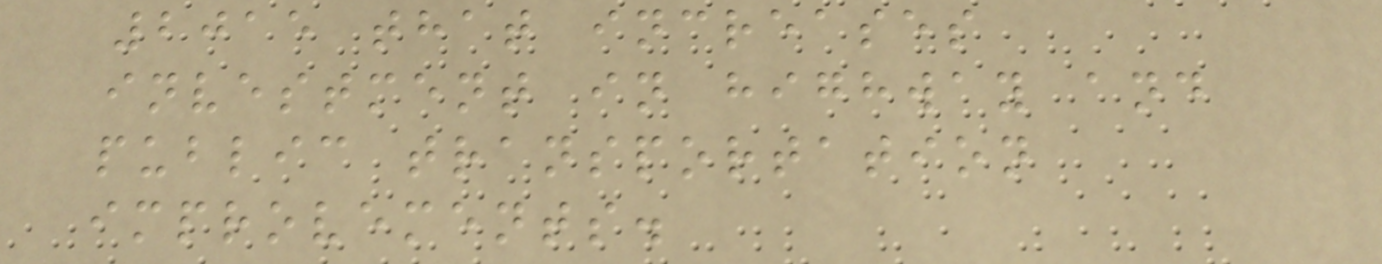2015 that increases
investment in highway and
public transportation
improvements.
